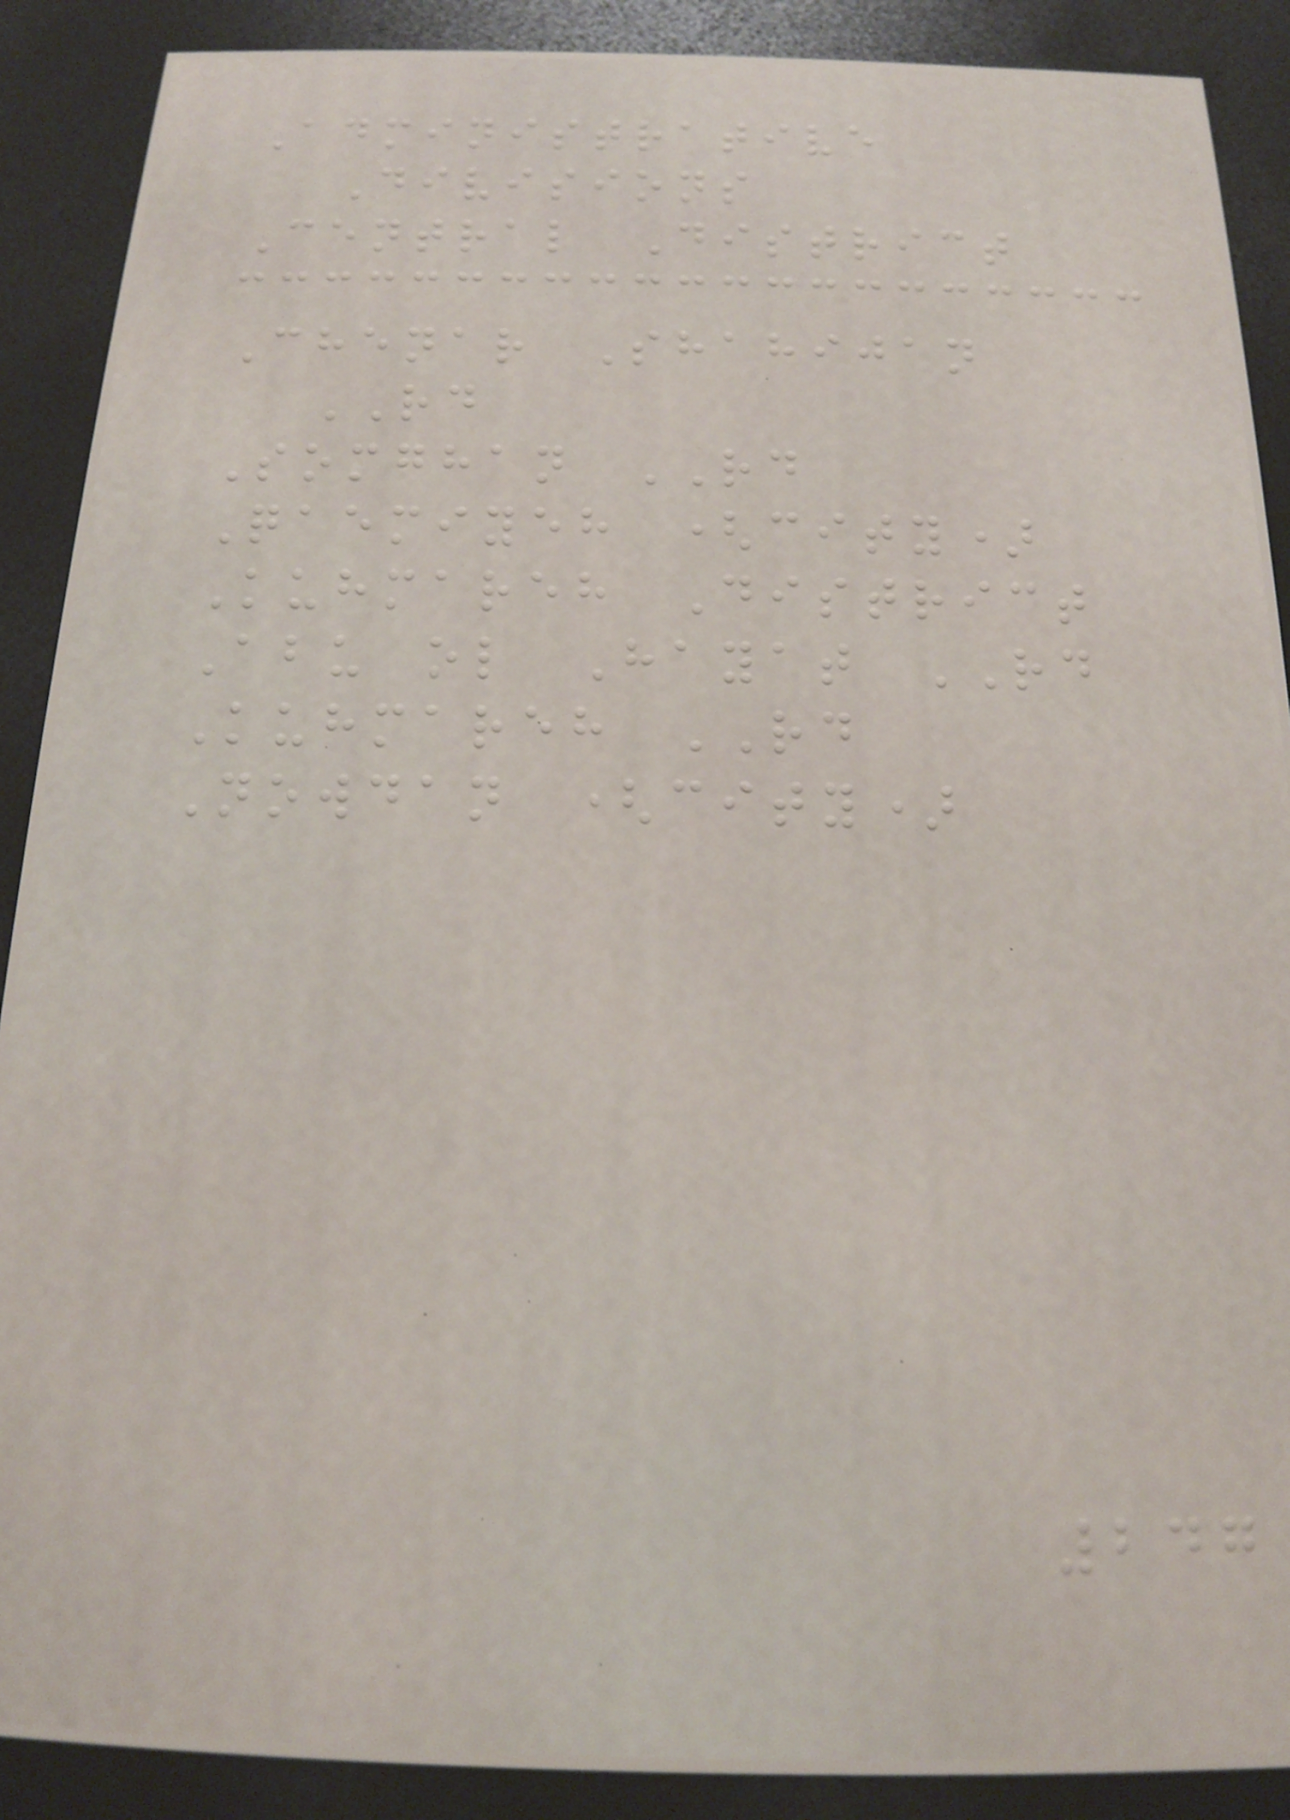Administrative
Divisions
Central District
Chenar Shahijan
RD
Somghan RD
Qaemiyeh (city)
Kuhmareh District
Abu ol Hayat RD
Kuhmareh RD
Nowdan (city)
247
